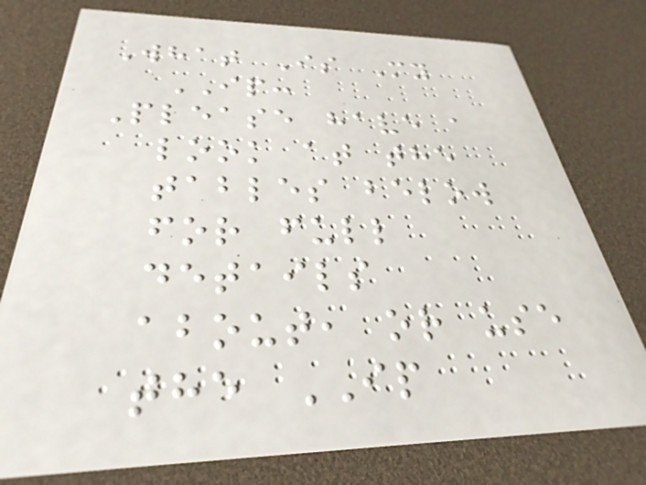What Is My
IP:
Please have a
look at the
tables below
for full
details
about, or use
the IP
